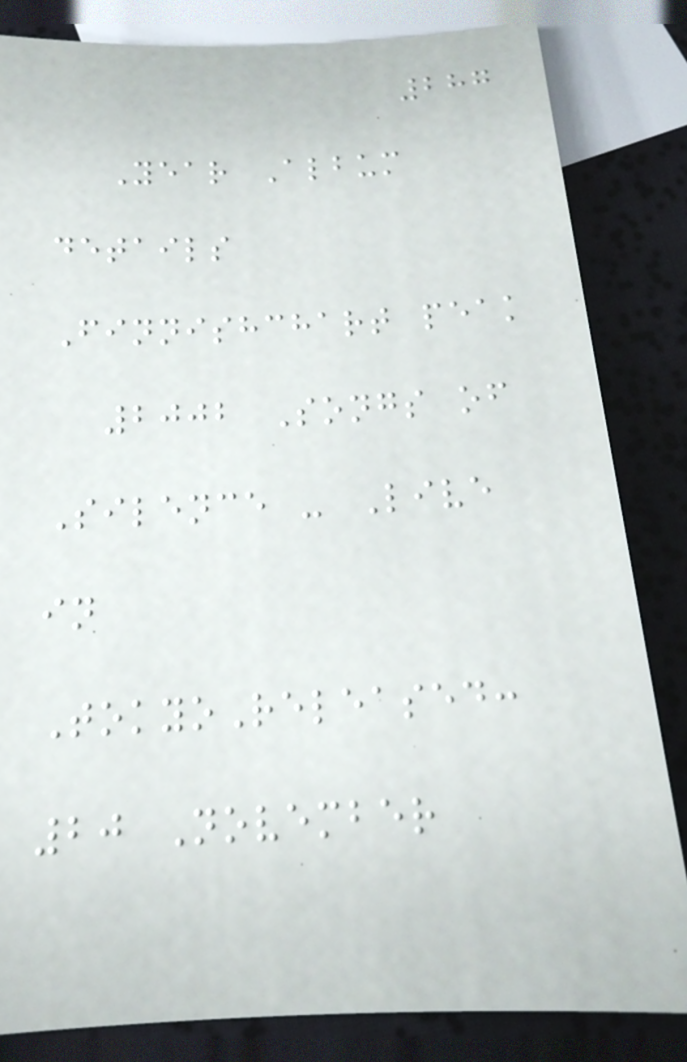287
Year Album
details
Finnishchart peak
2002 Songs of
Silence - Live
in
TokyoReleased:
20 November
